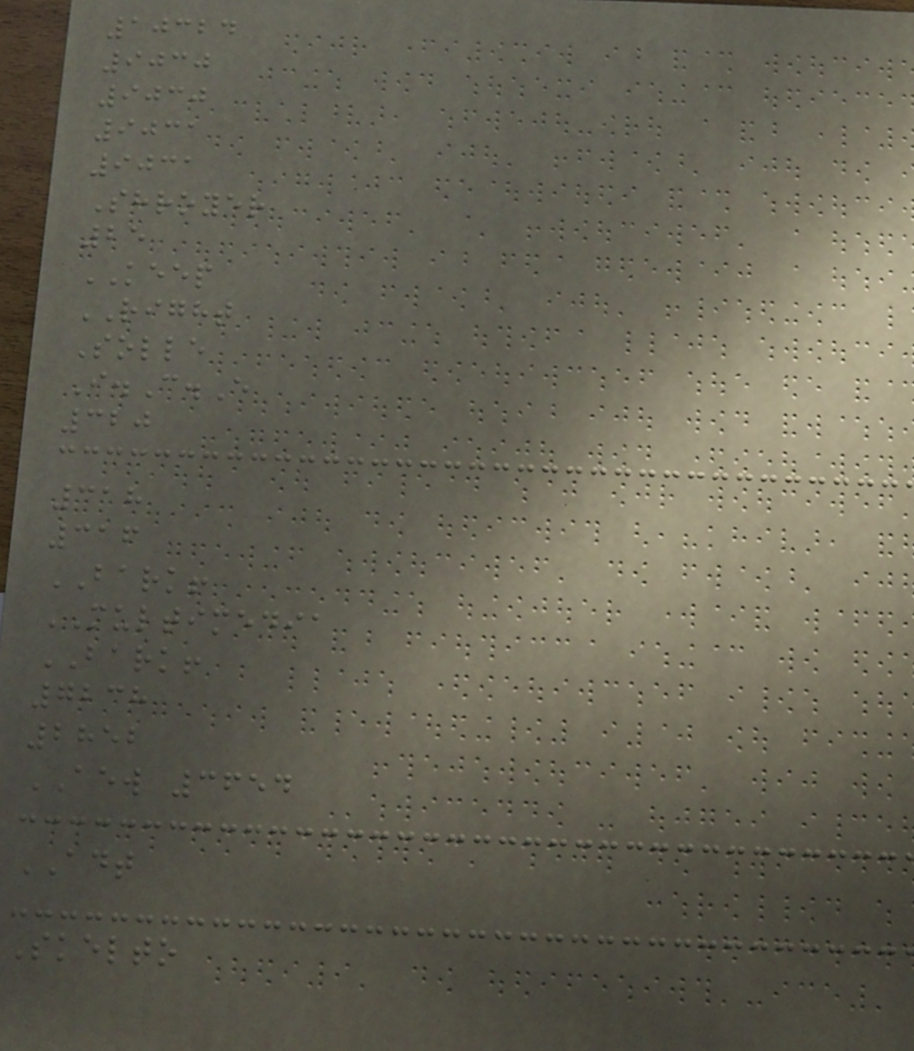10324
9030
9030
9031
9031
Shroyer
25
KEEP
RIGHT
Solle
I.C.E
320
318
316
BARK!
MULTIMEDIA
BARK!
7238
2852
AEW 3654
ADT
Skelto
